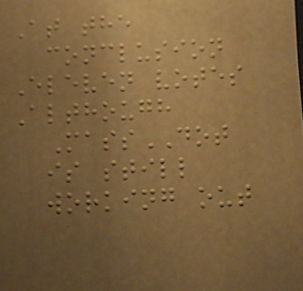At the
conclusion
Eleven votes
Although
MassDOT
is still
working out
